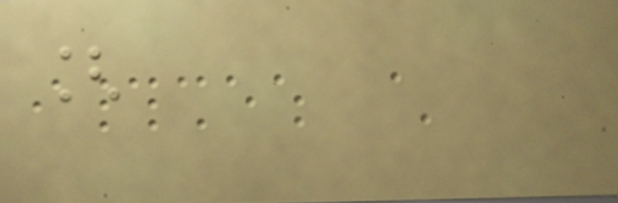[
